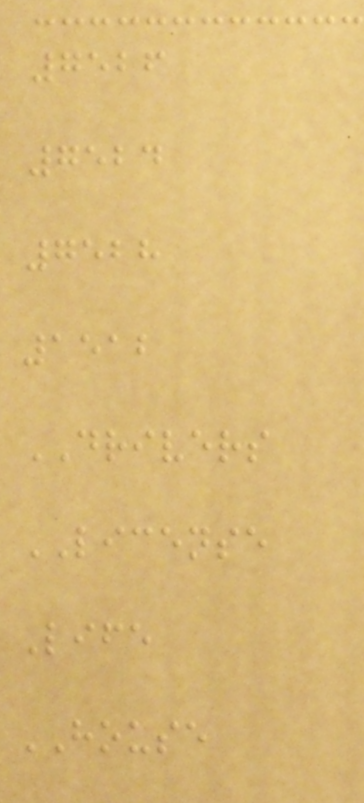7526
7524
7528
1512
DRIVERS
LICENSE
Life
HOUSE
